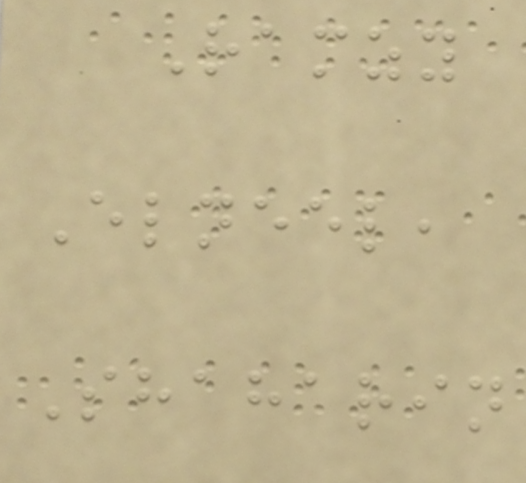Ramzy
Elneel,
Shaharin
